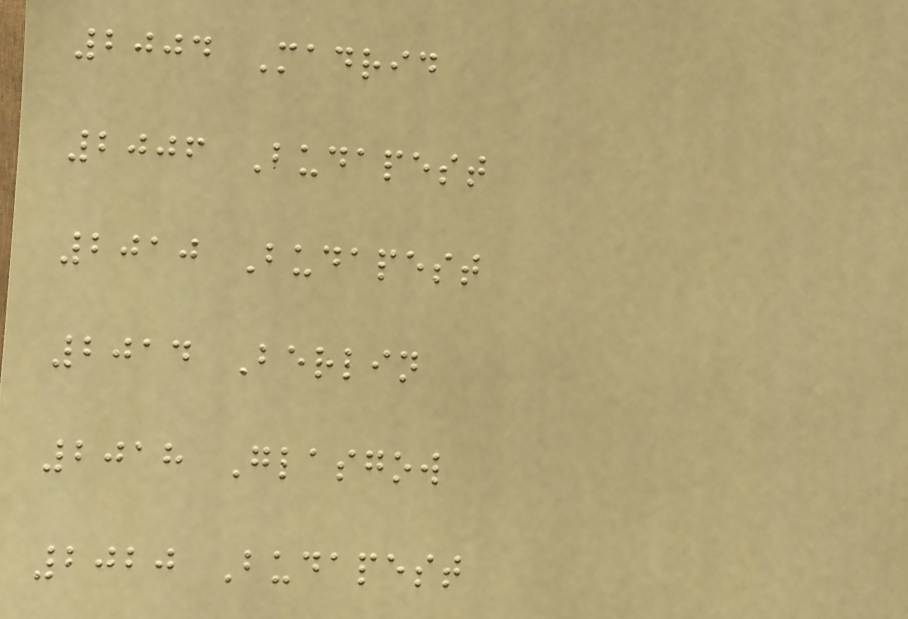2004 Madrid
2006 Budapest
2010 Budapest
2014 Berlin
2018 Glasgow
2020 Budapest
